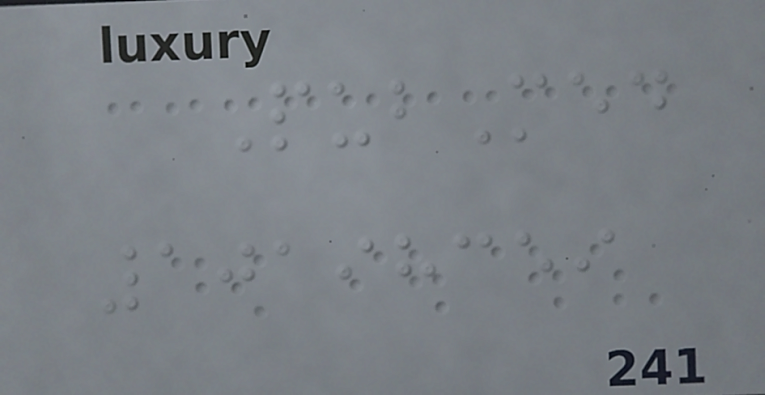PubMed
10198359
